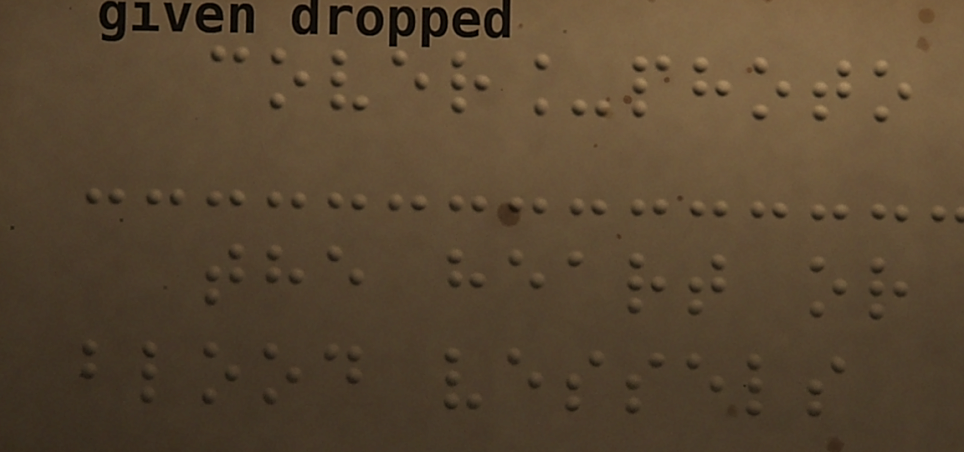cover_photo
the heart or
blood vessels
